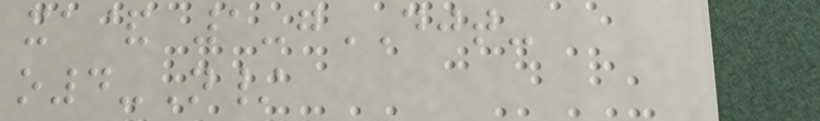xa& 1-gDJT-
o4-N/
